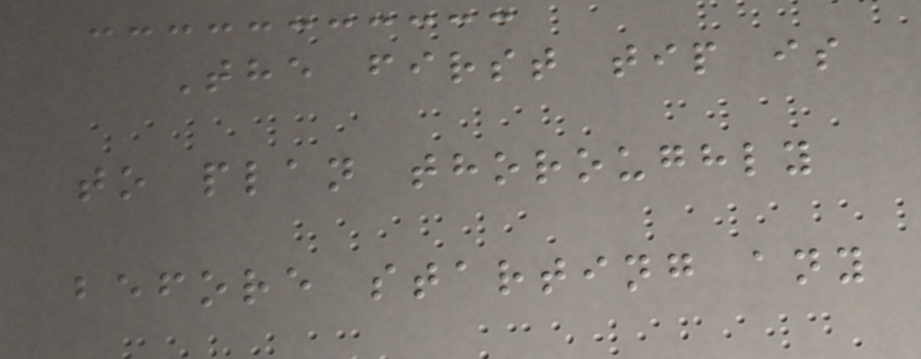The first tip is
to plan thoroughly
before starting any
